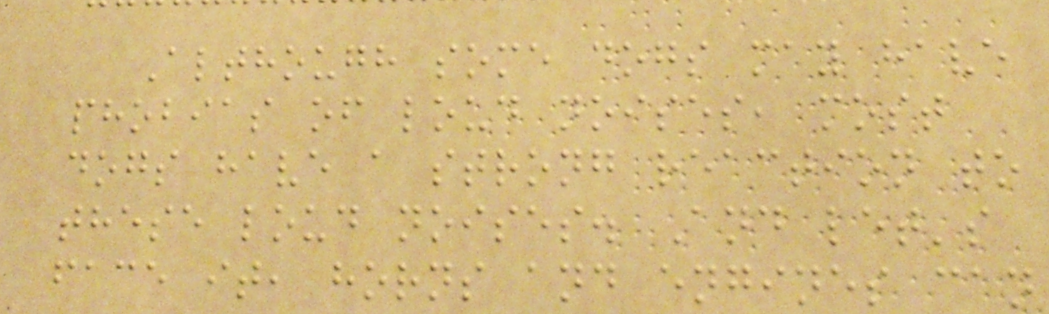Although some dogs may have
phobias of loud noises, most
dogs have a strong reaction to
these loud noises. And let's
face it, horns and engines can
